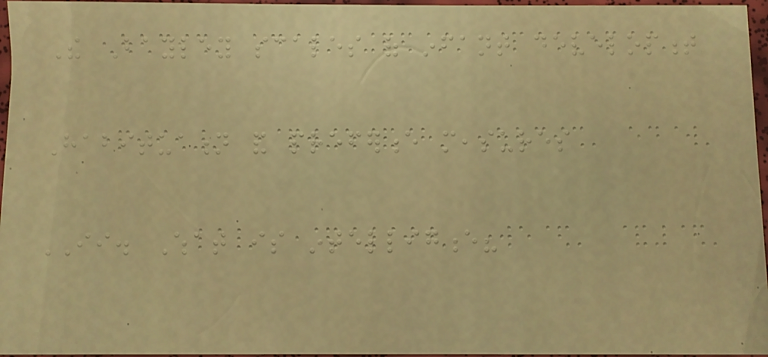The Bayley scales of infant development
Habituation and preference measures
II. What is intelligence?
